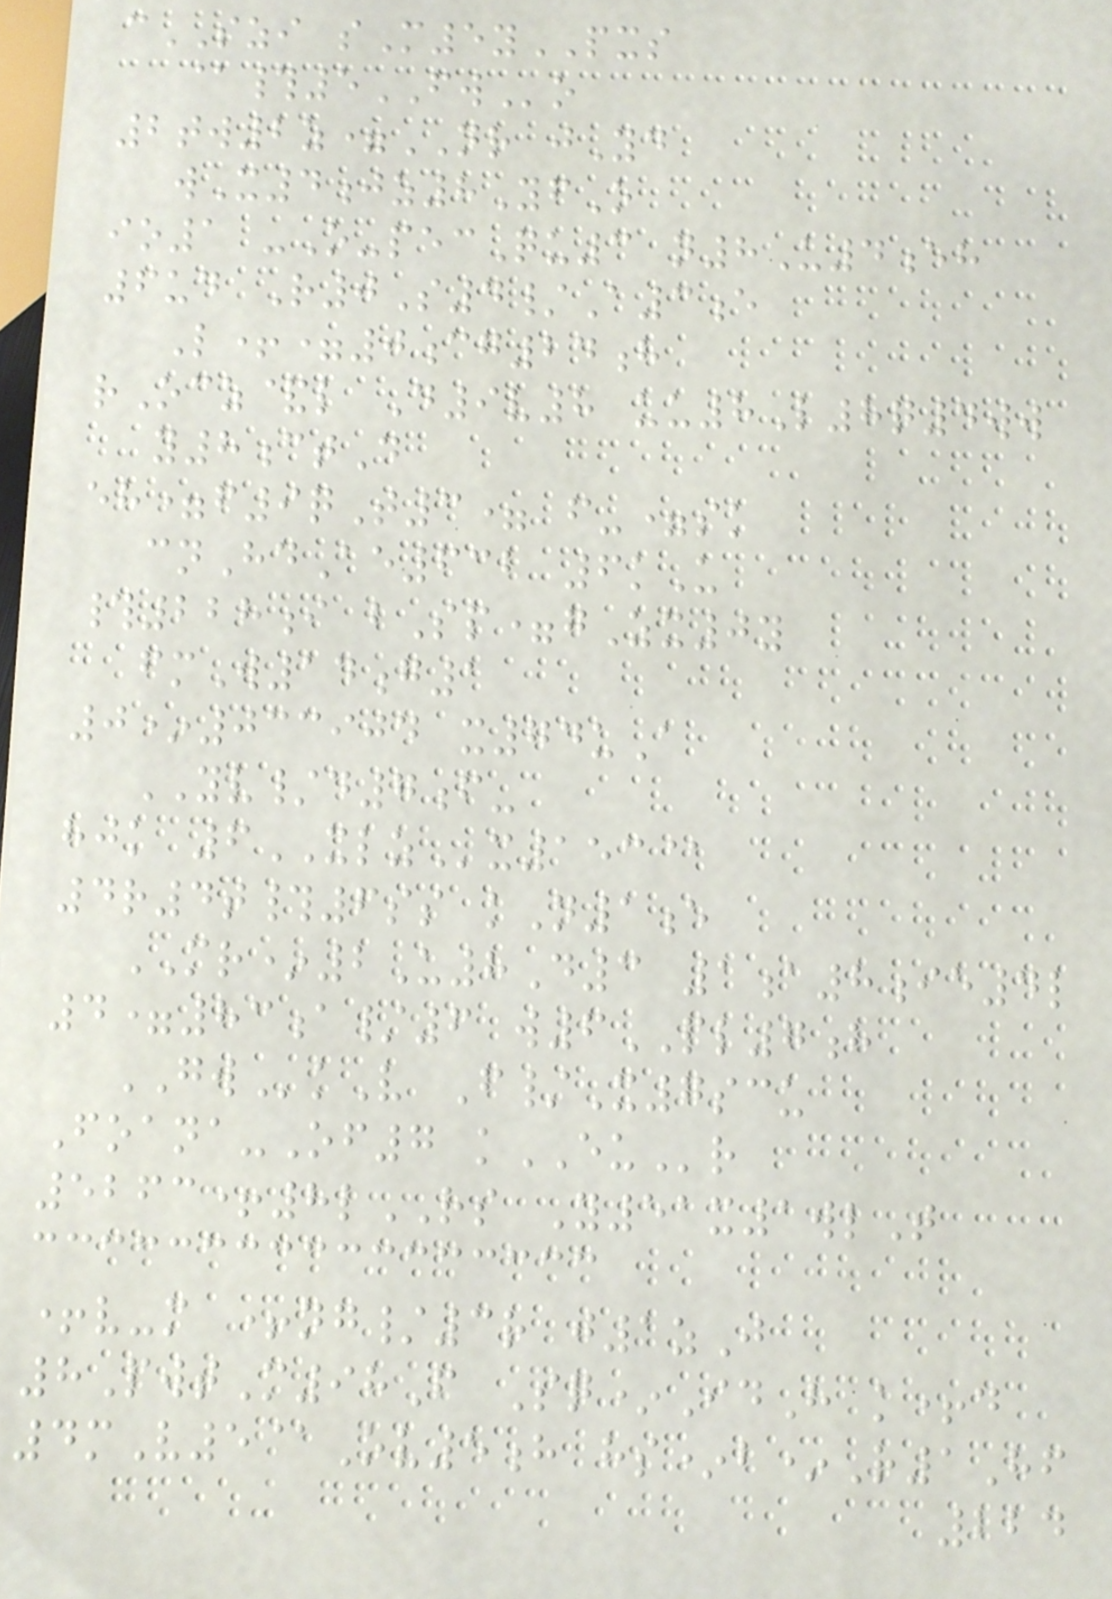cSZI sM5yPXS
@#5FWo
2tw2z=NR jYd
wX4jz8YfO
io1 -O-pecQu3 n8U4eh
6ud R0S4/A3e
L+=0cg24h
rOcz&l D9v8 uu8L8q4ww
y8ctD
eh=f9qT3= f-=sk
cnHdAe632 6kU
#228i bSp=gZx0y
fmW14g1
0*033904 x74uA
YV/d7f-
hjk 6XLZx153@
4r4t#6ss kN1e
MR*2U8D3 1a8ie4l
4=83a/6 w6PL7h
GWkV F/X7scu
Foana-Of7 kEUr
5263+8lRS Y51x1wlT
+v-m +ng/3r j1zJ
8PwtM98F Sq*IdH k+d
4mV5@Ov5h hs*b*R1Hf
224
